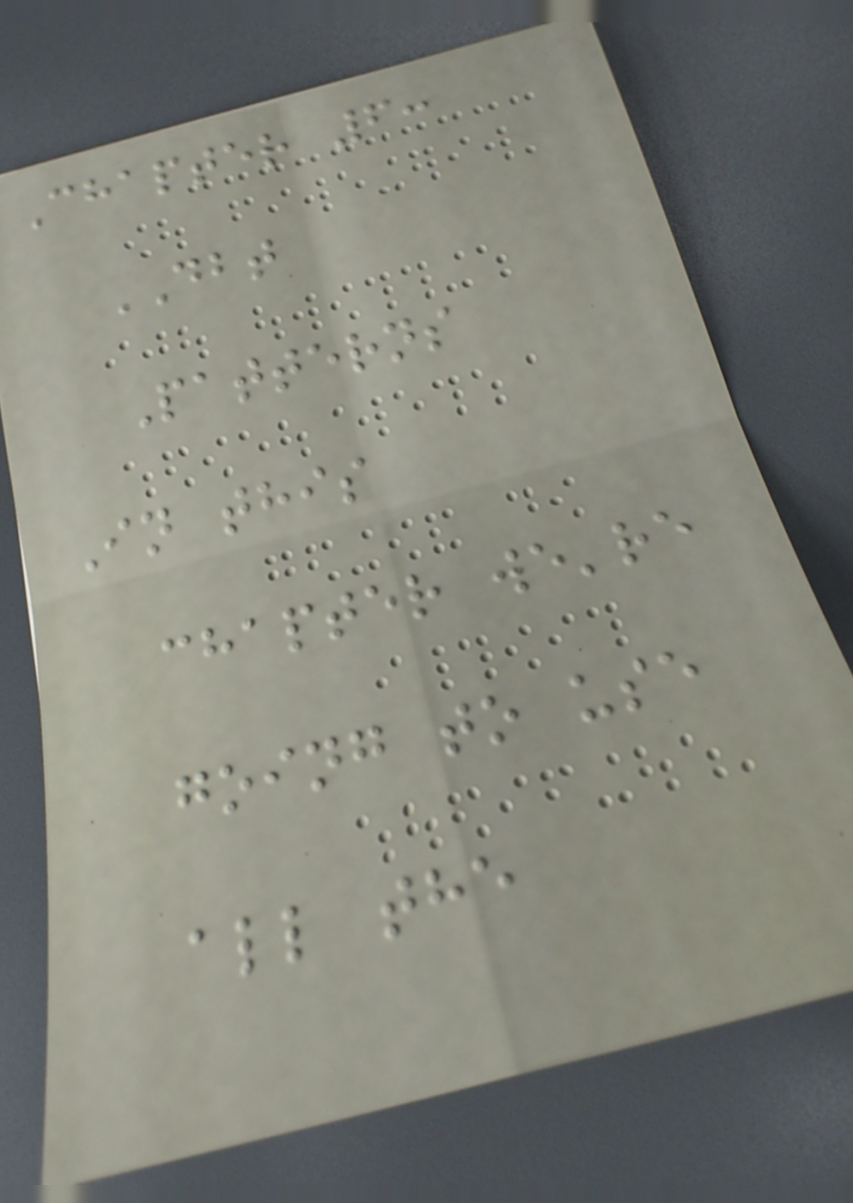Chapter 6:
DBT
Patterns
In this
chapter we're
going to use
all the
